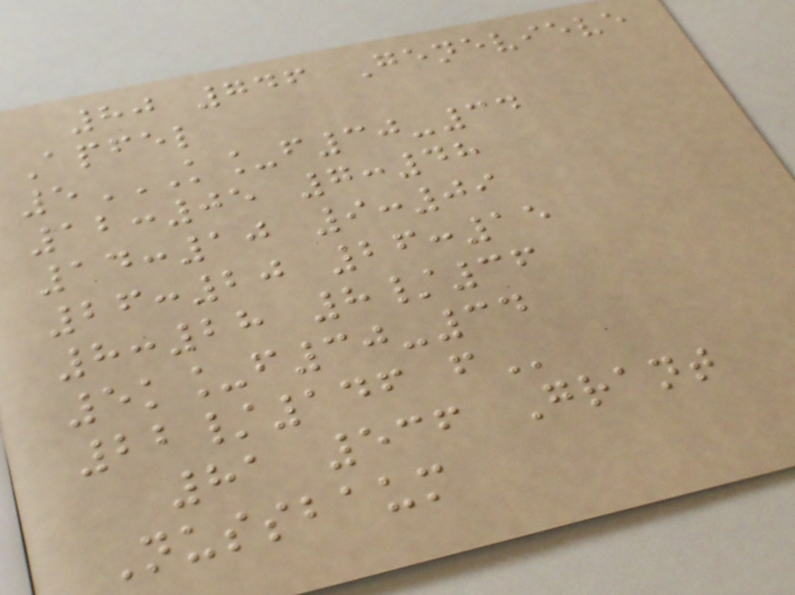80 746 Genevieve
Apfel
5K_F30-34
12:05 7:48
14:10 9:09
26:20 26:15
8:28 8/36
5K_F30-34
22/146 F
81 536 Grant
Nussbaum
